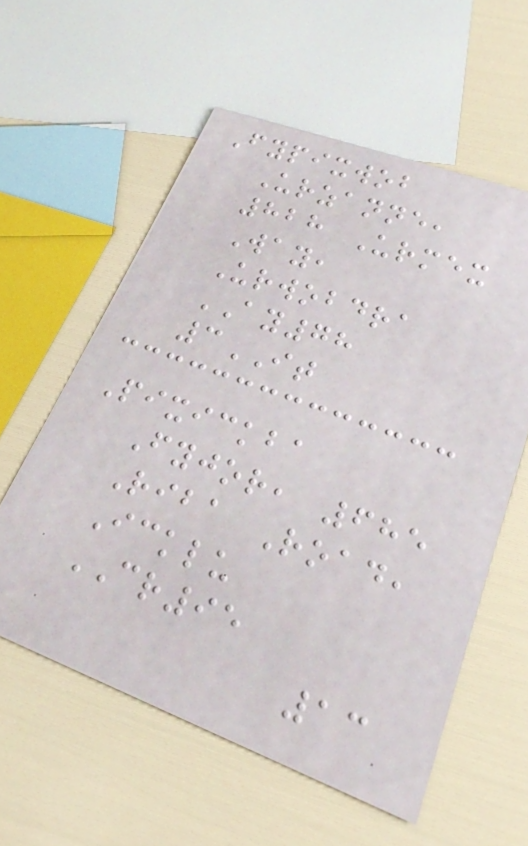Fypixwob
Urzanne,
828 Urmex
Way,
Urwobdra
AY78
3IT
Pixickba
Fyjor, 685
Riba Road,
Icklu
CR95
13
